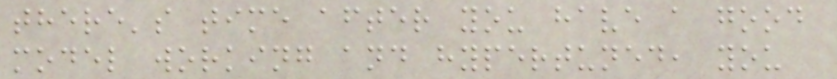there's time after you have a good
model working and hypertuned, you
